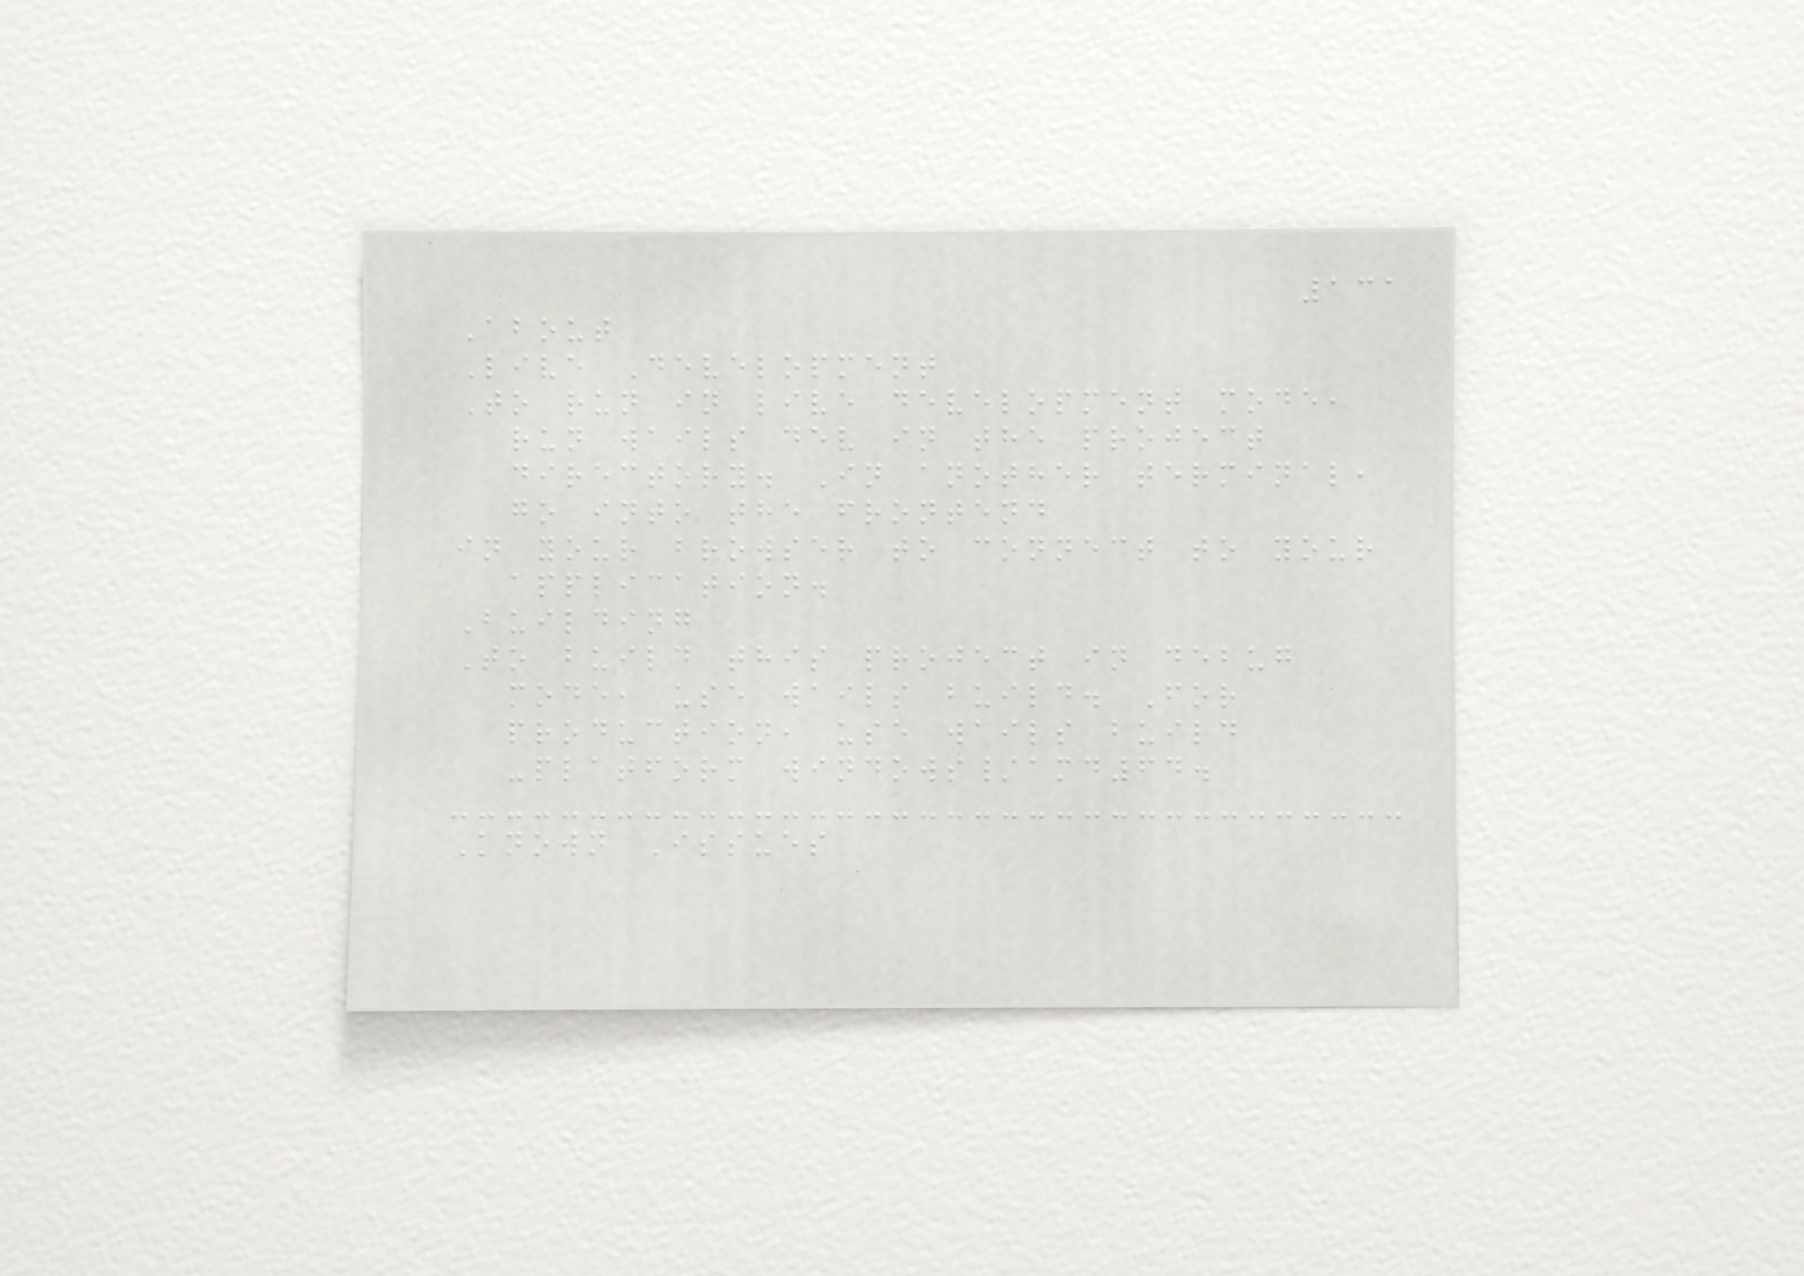131
About
Live Development
To run in live development mode,
run wails dev in the project
directory. In another terminal,
go into the frontend
in your browser to connect to your
application.
Building
To build this project in debug
mode, use wails build. For
production, use wails build
-platform windows/amd64.
Known Issues
